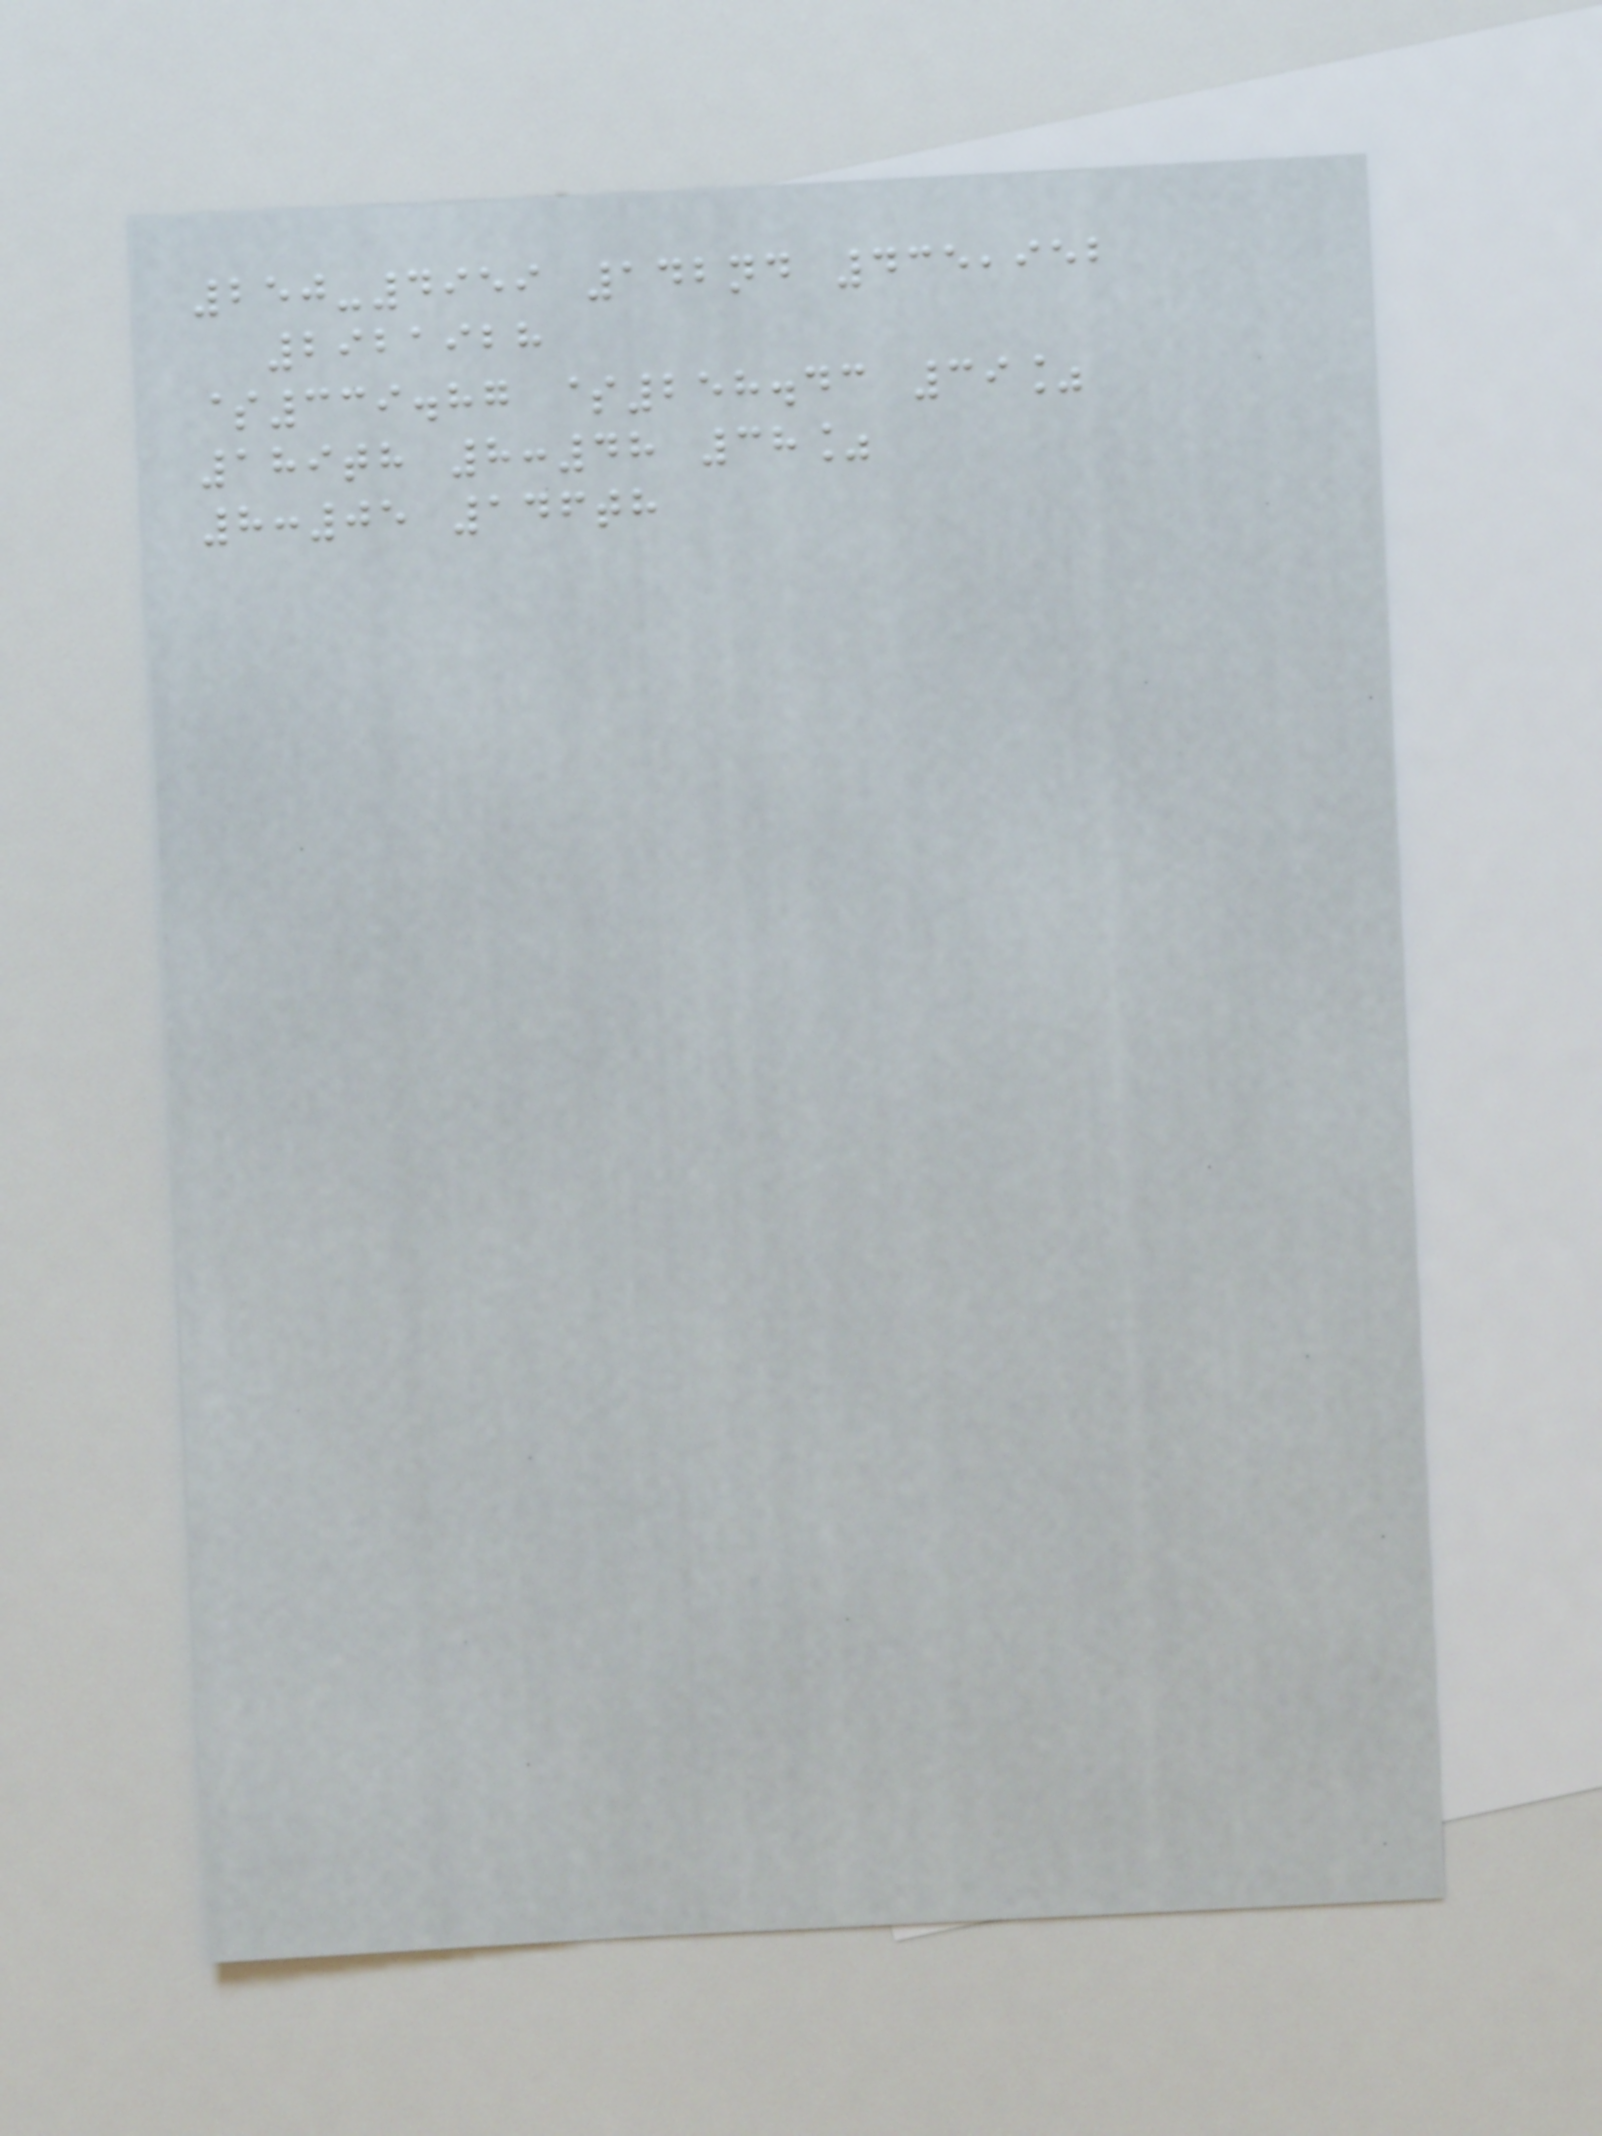250-4959 142nd 435,952
2921928
$339.87 $258.43 39%
189th 8:48 38%
8:05 146th
